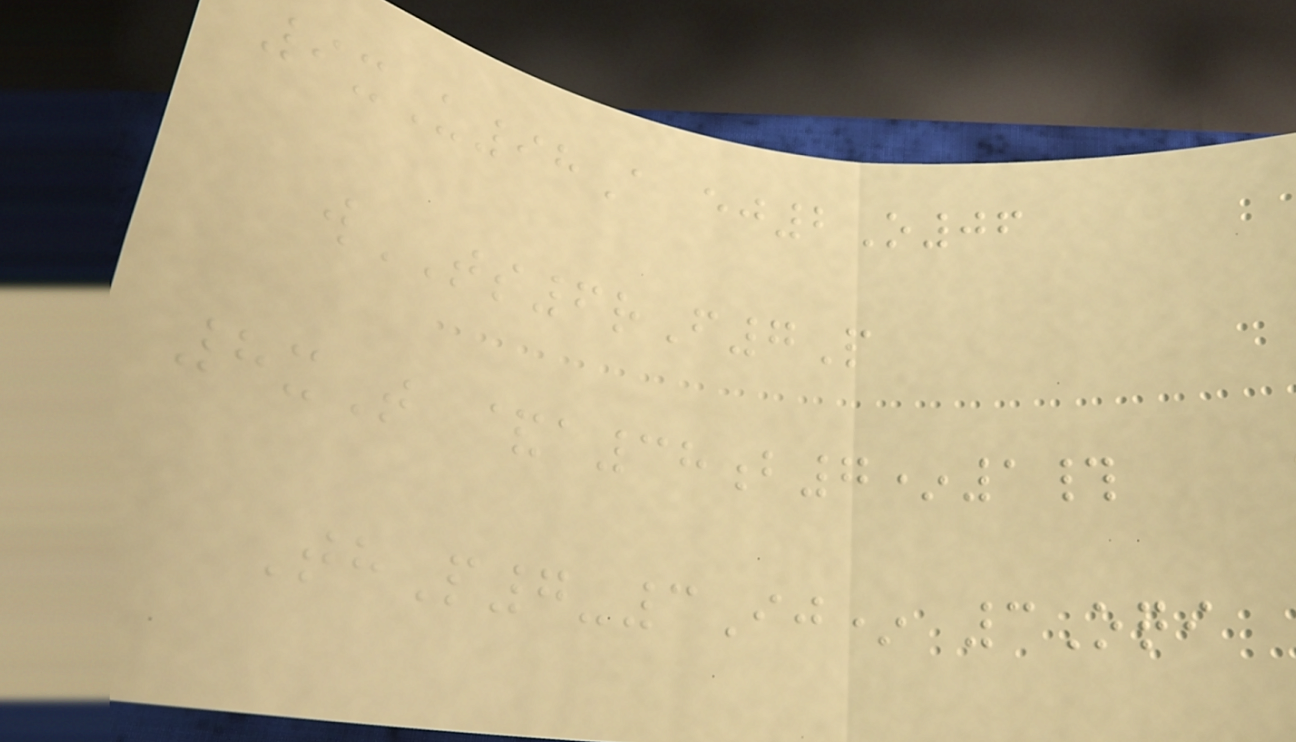9xU98A ej2O06
wTS6rF7P
8xT &a38b7*1#
ThP7-3Ij* 3Oqi
